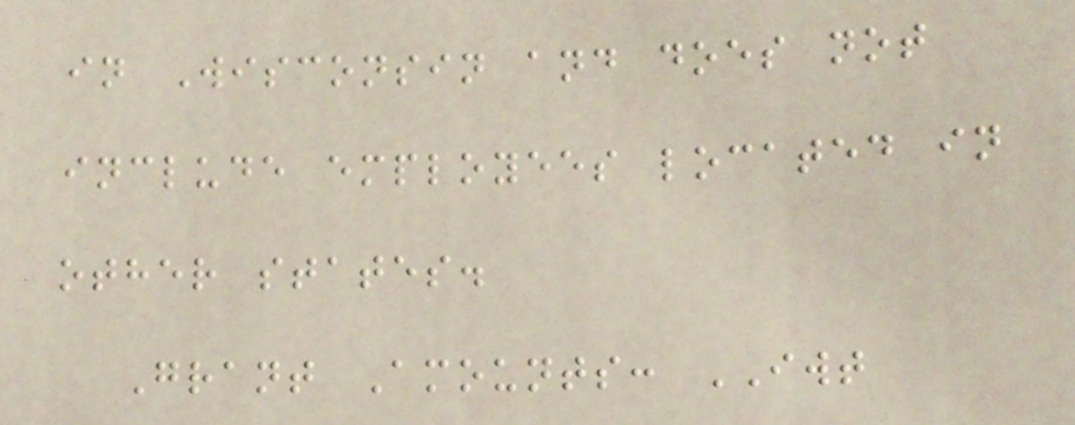in Wisconsin and does not
include employees located in
other states.
Grant Amounts: IWT
